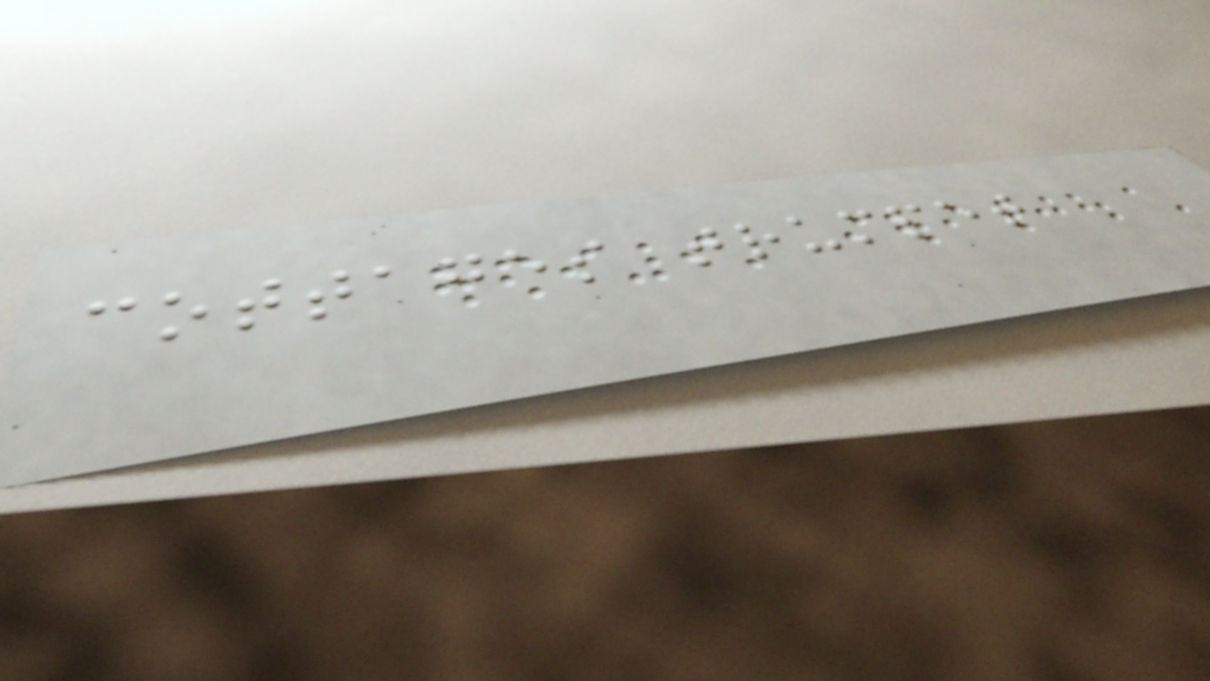cottages trumpet
